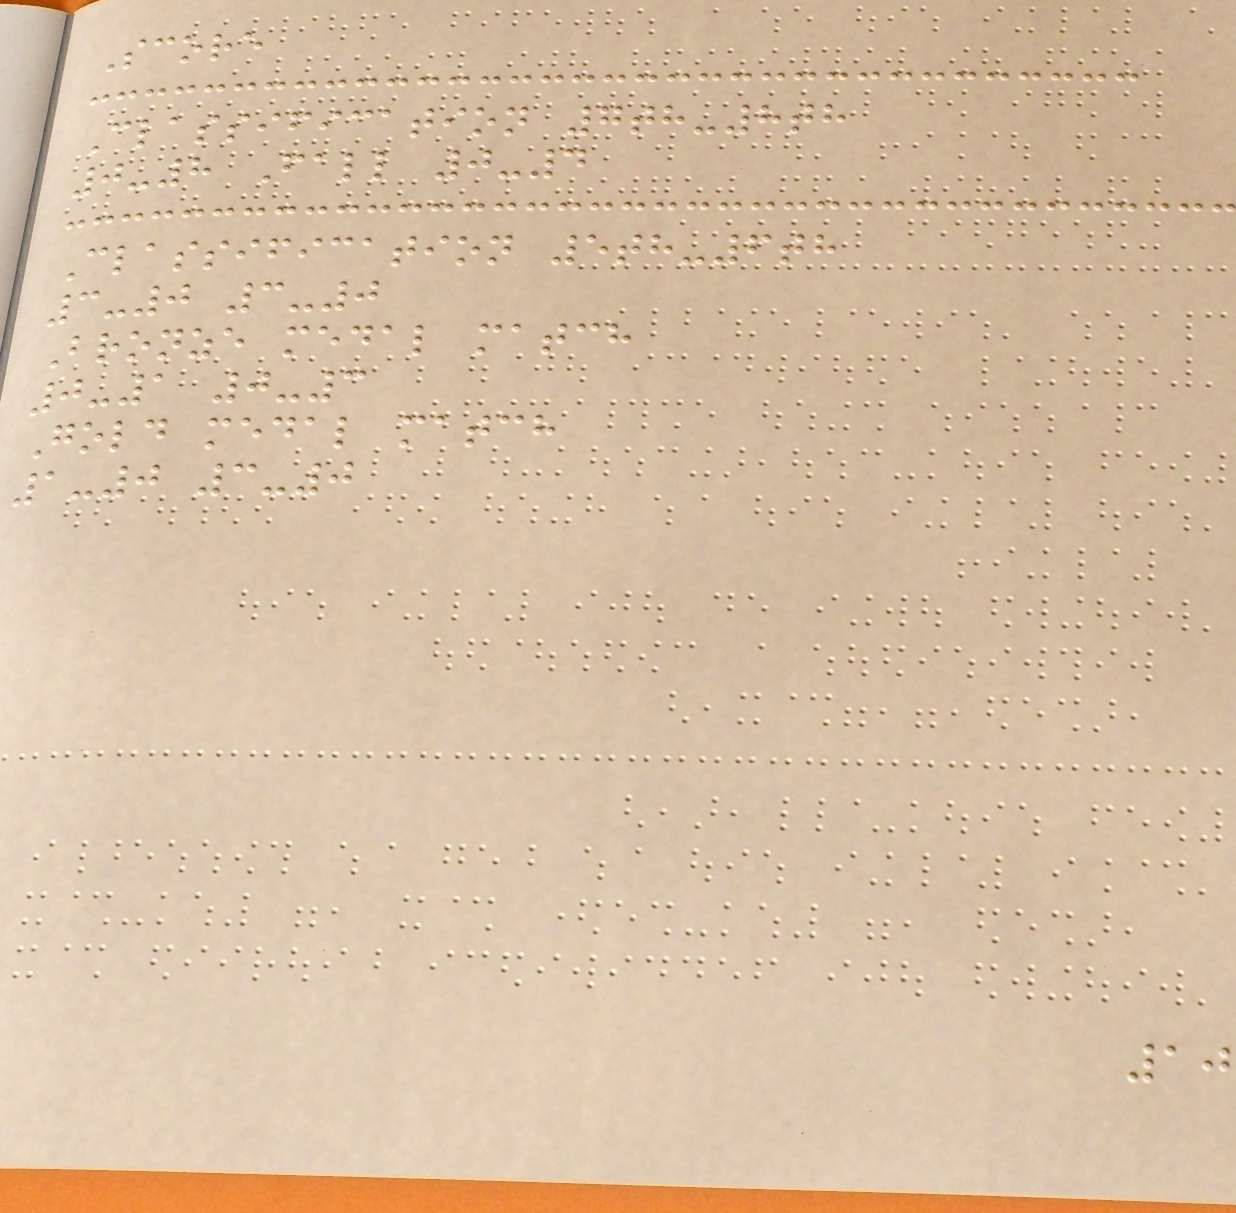Score
Classification 7th-8th
0-8 Fall 0-4
Classification 5th-6th
3-0 3-0
Bronze medal match
0-1 0-3
Gold medal match
1-0 3-0
10
